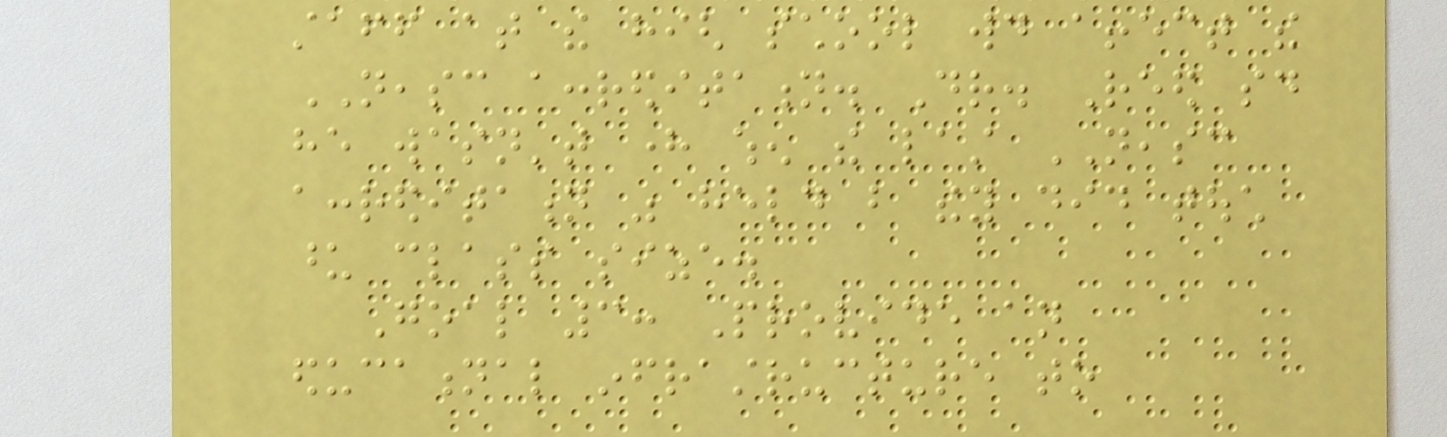staff at the high school would affect the
NEASC accreditation. Dr. Reed said
he wasn't here when the last NEASC
accreditation was held but they did touch
upon class size.
Goal 3: Provide an
educational infrastructure to
